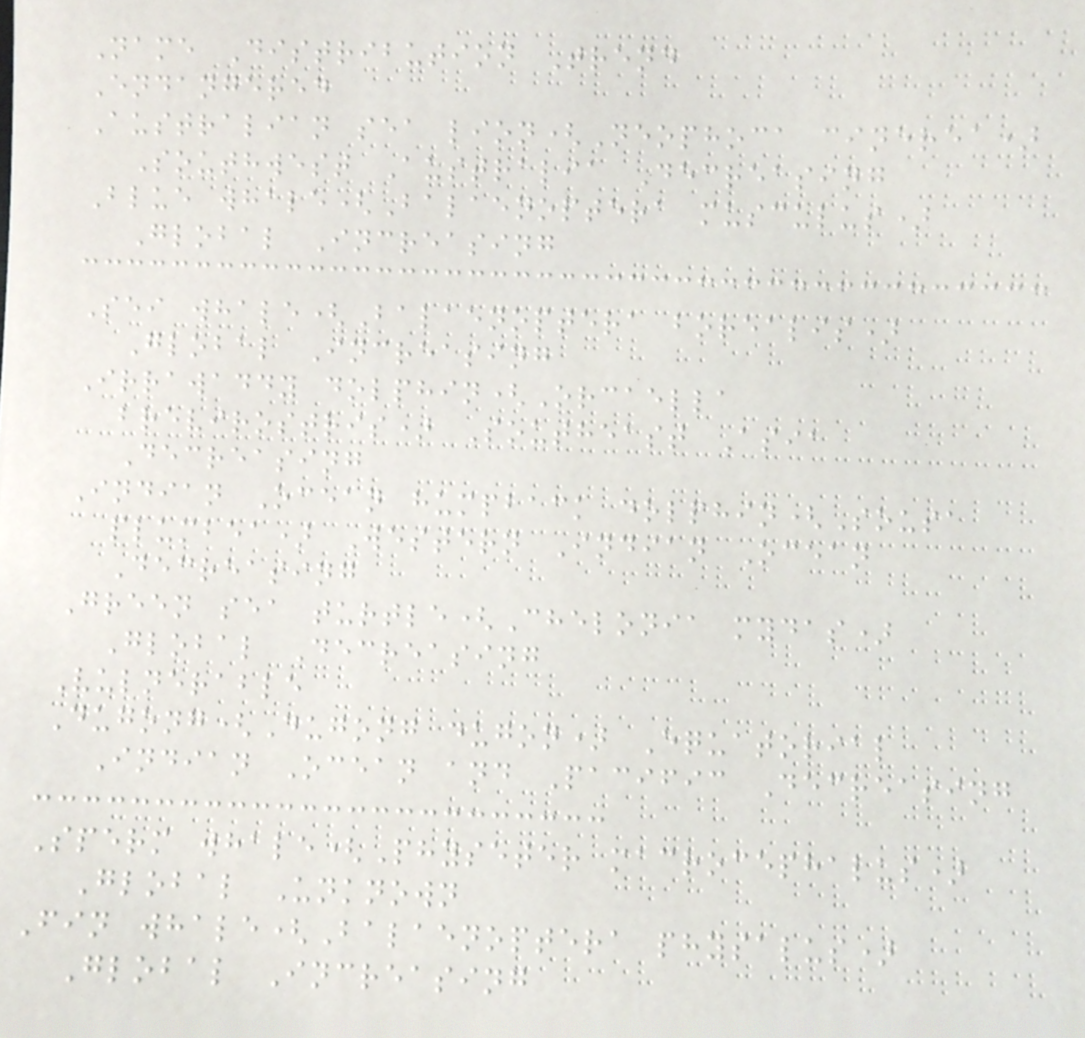Name Distribution Trend
Endangered
Australian sea lion(Neophoca cinerea)
Southwest Australia Decreasing
Blue whale(Balaenoptera musculus)
Global Increasing
Sei whale(Balaenoptera borealis)
Global Increasing
Irrawaddy dolphin(Orcaella
brevirostris) Southeast Asia
Decreasing
Indian Ocean humpback dolphin(Sousa
plumbea) Western Indian Ocean
Decreasing
Green sea turtle(Chelonia mydas)
Global Decreasing
Vulnerable
Dugong(Dugong dugon) Equatorial
Indian Ocean and Pacific Decreasing
Sperm whale(Physeter macrocephalus)
Global Unknown
Fin whale(Balaenoptera physalus)
Global Increasing
